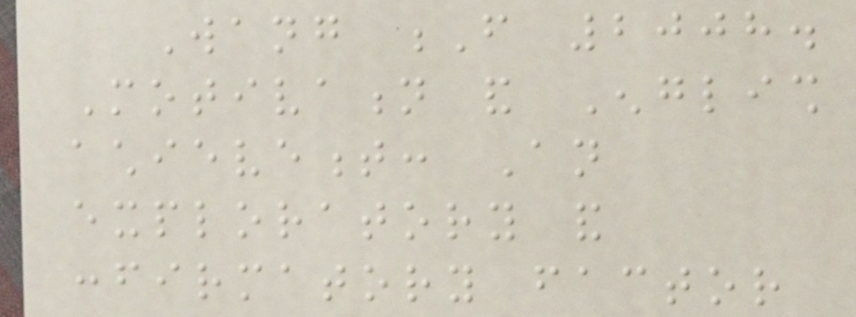Wang F 2008.
Motivation and English
achievement: An
exploratory and
confirmatory factor
